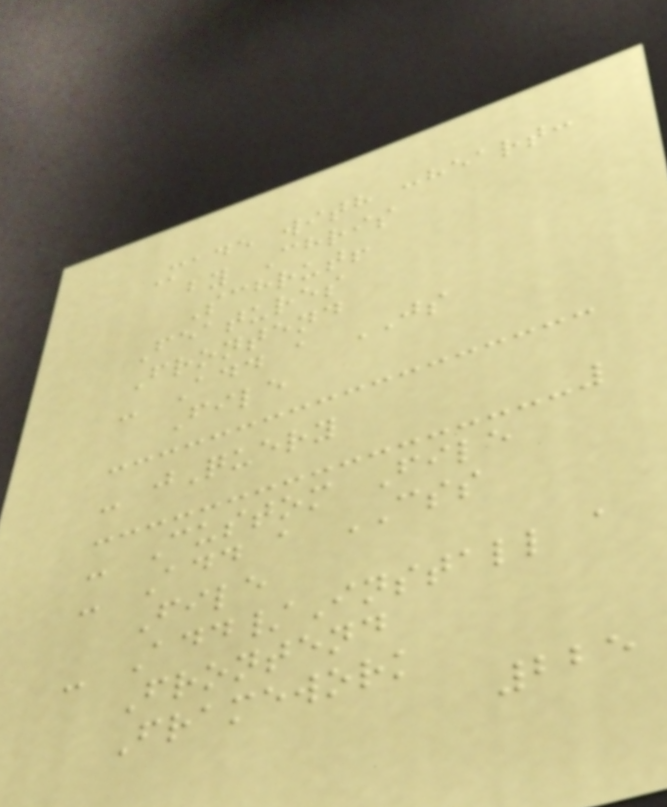Made with :heart:
by Chris
Schrut!
Features
Frontend
- Add a JS
File
- jQuery
- Custom File
- Add a CSS
File
- Add/Install a
Frontend
Framework
225
